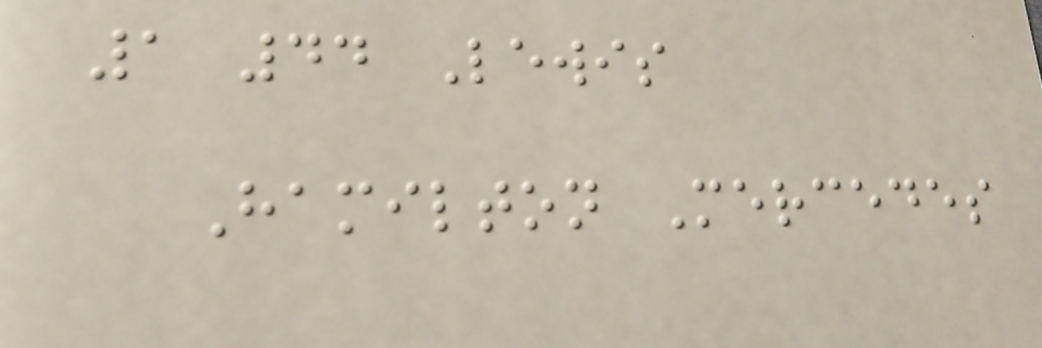1 44 Lewis
Hamilton Mercedes
